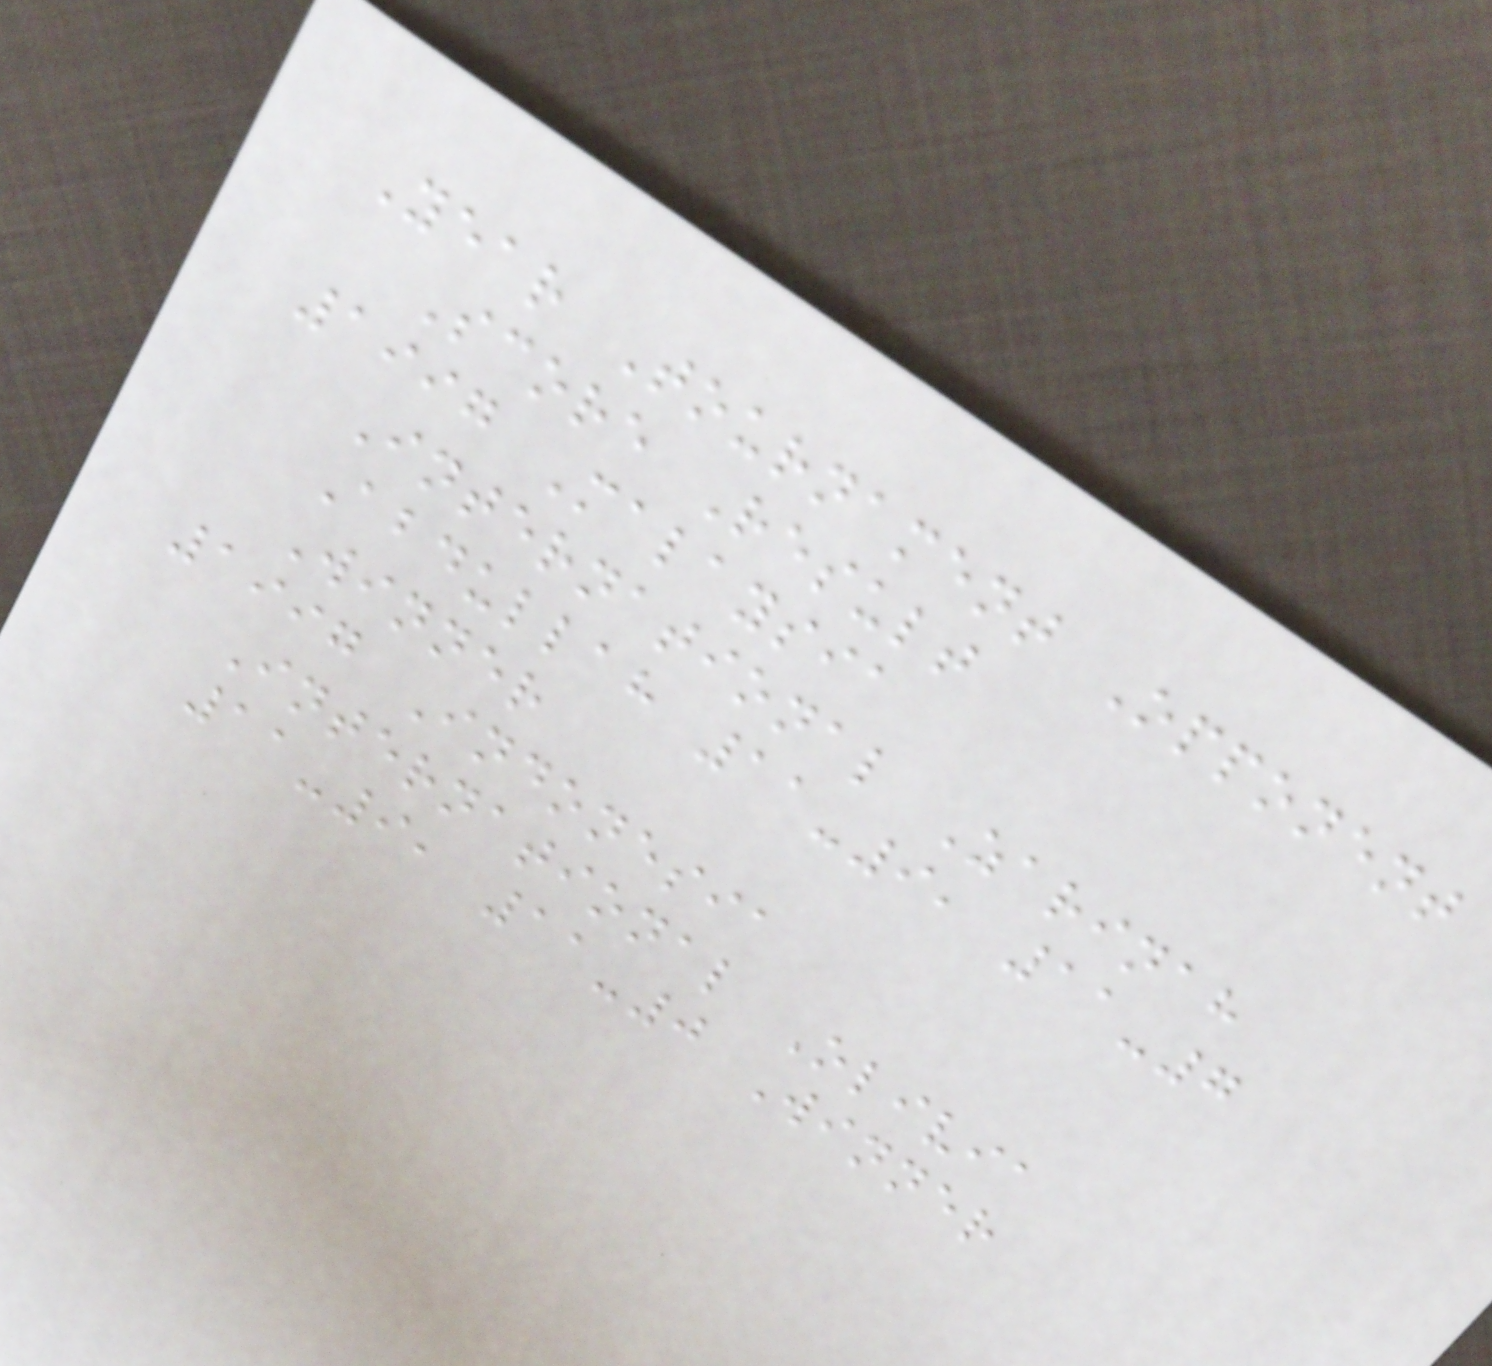Year Tournament Opponent
Score Result
1997 Malaysia
International Zarinah
Abdullah 11-9, 11-7
Winner
1997 Indonesia
International Olivia
11-9, 11-0 Winner
